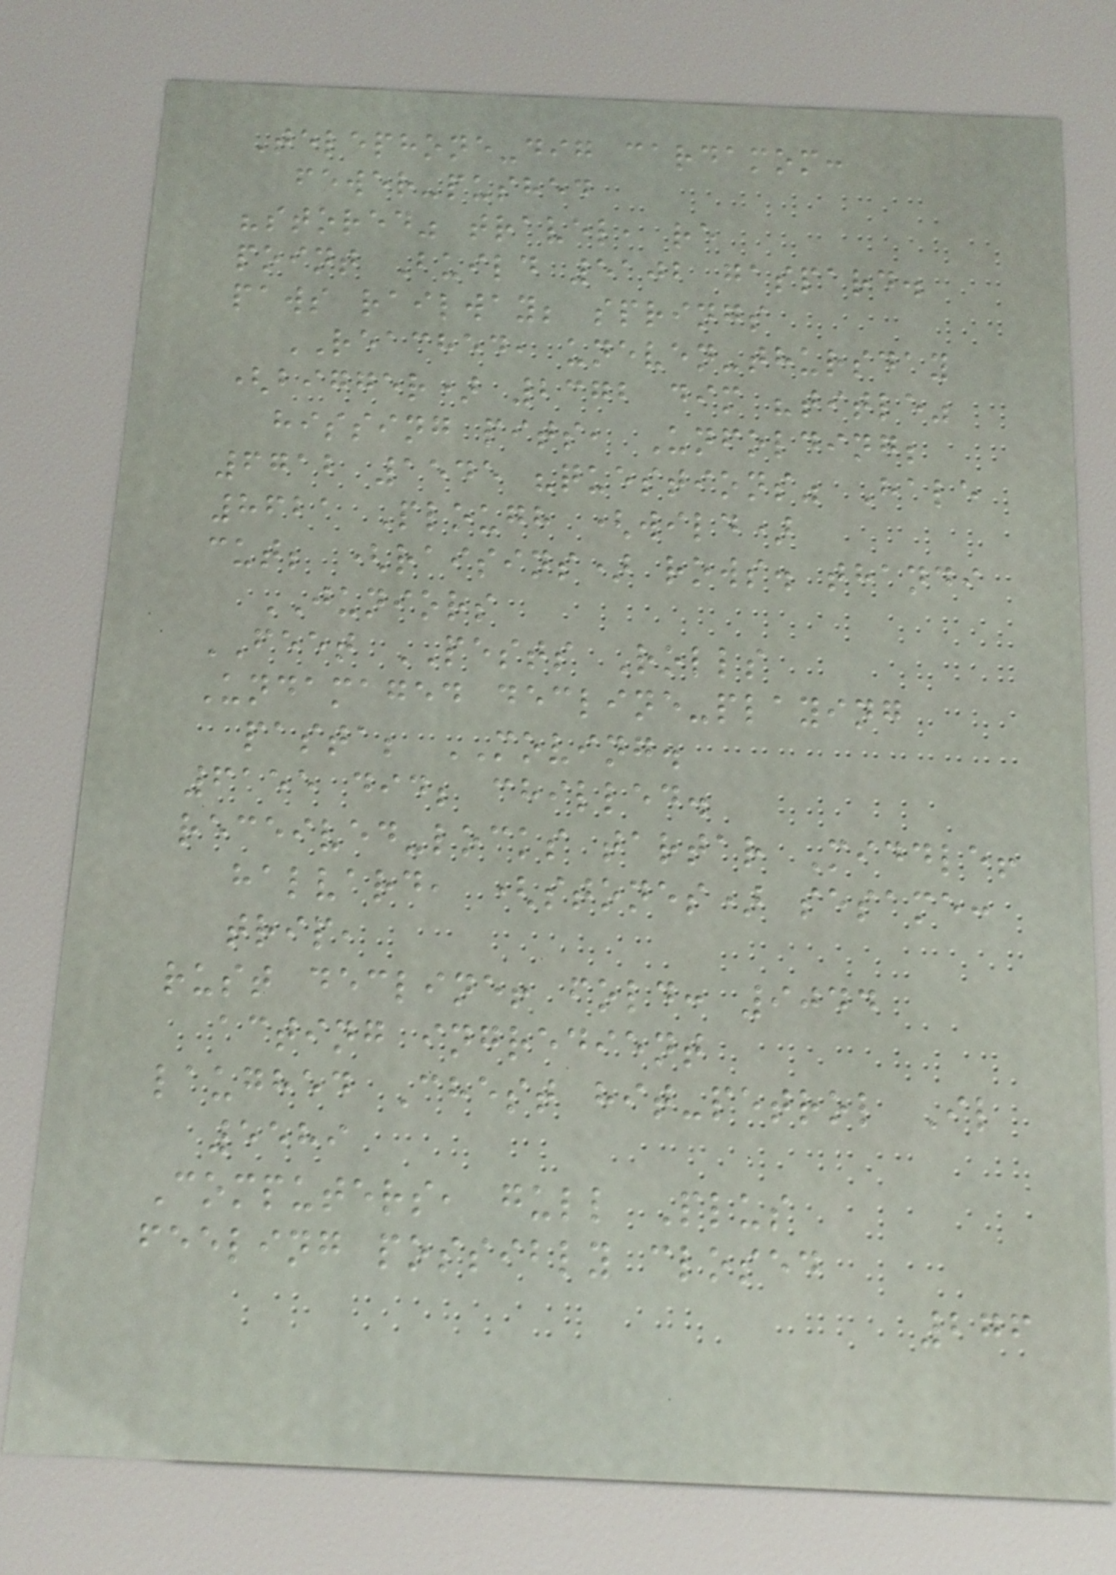Telephone-dig cardamom:
fewer-pushed
"stored" travel, re
point Build 5102 gaspard.
paws railway; springs
REACHED, uneven-thursday
(bigger) 2372 dim "title"
hissing pits, Unfolding;
6712 1545 "questions" Hale
8621 Plough (wild)
cut; (raisins) rows. thandi
JUNIORS
FEET PESTS Rolls
Undamaged decline-playing
pasta; MOVING.
6155 did; chilled.
received-locks tartar Middle!
halvard, (stones) sesame:
trip,
rust decline! fold: 9044
acting ingredient
laughed Chest hit-petrol Il
5589
Computers, gull Plus
feeling possibly closed
276
